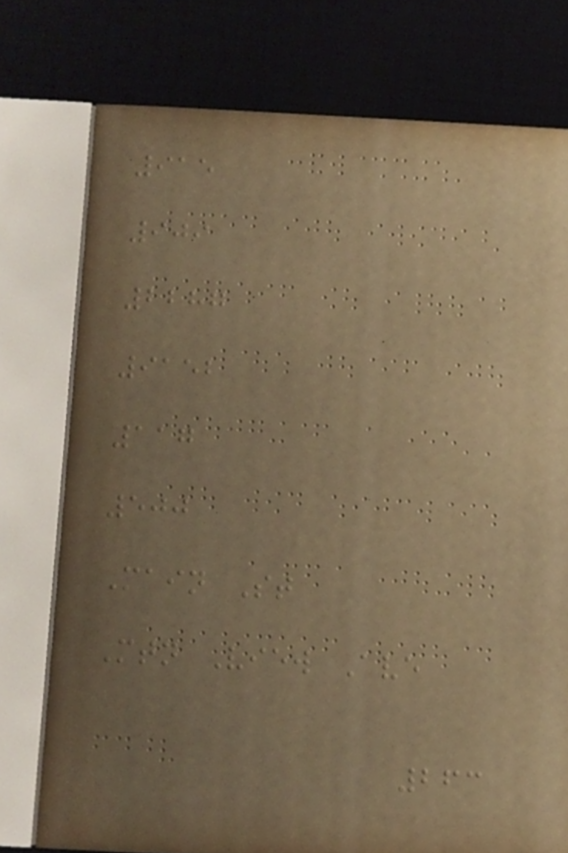915
909
2287
9152
117
500
Main St
Mtn View Ave
263
